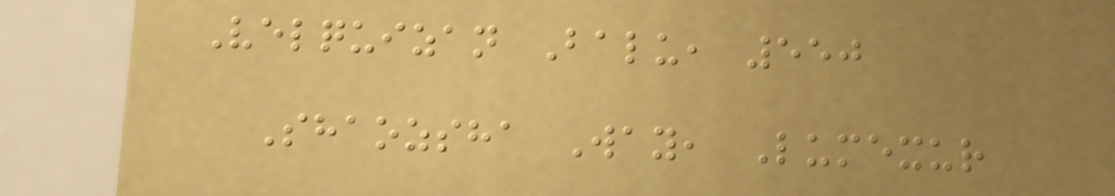Velquizan Balu, 550
Shaozsha Way, Lumexur
